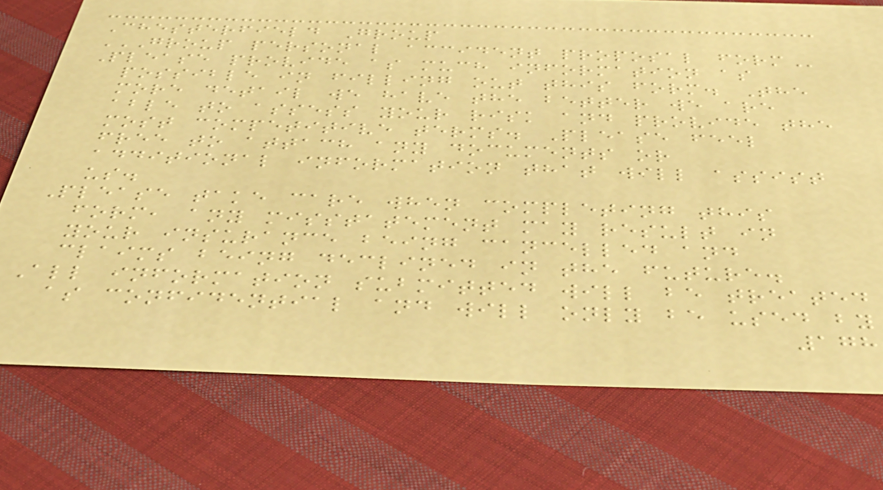Chesterfield Group
GROUP PERSONAL ACCIDENT PROPOSAL FORM
Please provide as much information as
possible in filling out this form. The
more detail we have the better we are
able to assess your risk and provide the
most competitive terms. Please feel
free to attach any documents or
additional information that will assist
us.
Please take care when completing this
form, any misstatement may result in
your insurance being cancelled and
claims being declined in the future.
All information submitted will be treated
as confidential and will only be used by
178
